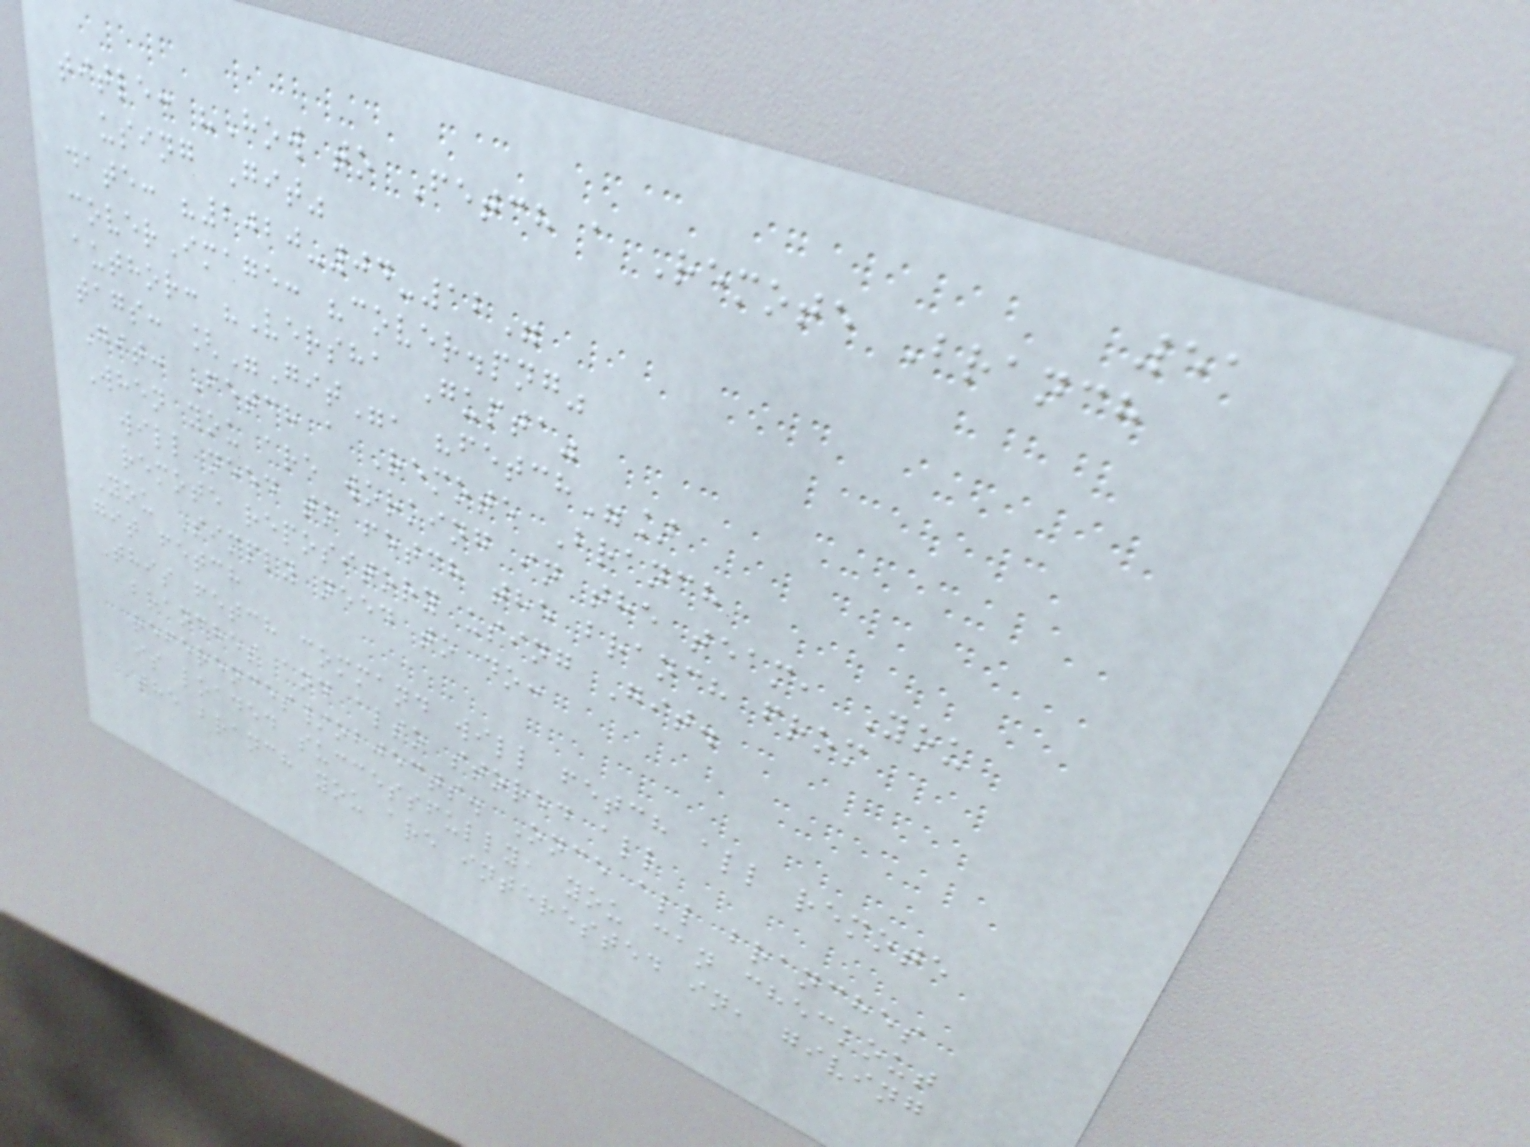51
title: "How to Fetch a Remote Branch
using Git"
date: "2020-04-12"
coverImage: "cover.png"
author: "Versha Gupta"
tags: ["Git", "fetch"]
Git: Fetch a Remote Branch
When you are working in the team, You
will need to fetch the branch from
remote repository using Git.
You Simply need to do:
git fetch
This fetch command will fetch all remote
branches and also stored all
references/objects. Once all branches
is loaded successfully, you can checkout
the branch you are interested in, giving
